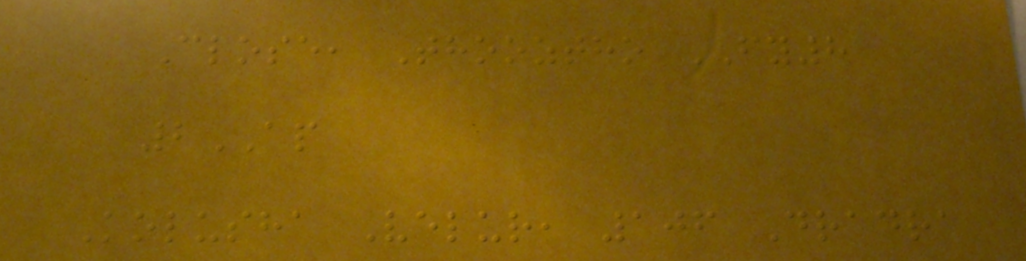Close, Thooztho FY8
2AP
Kolusha Velur, 106 Dradra
